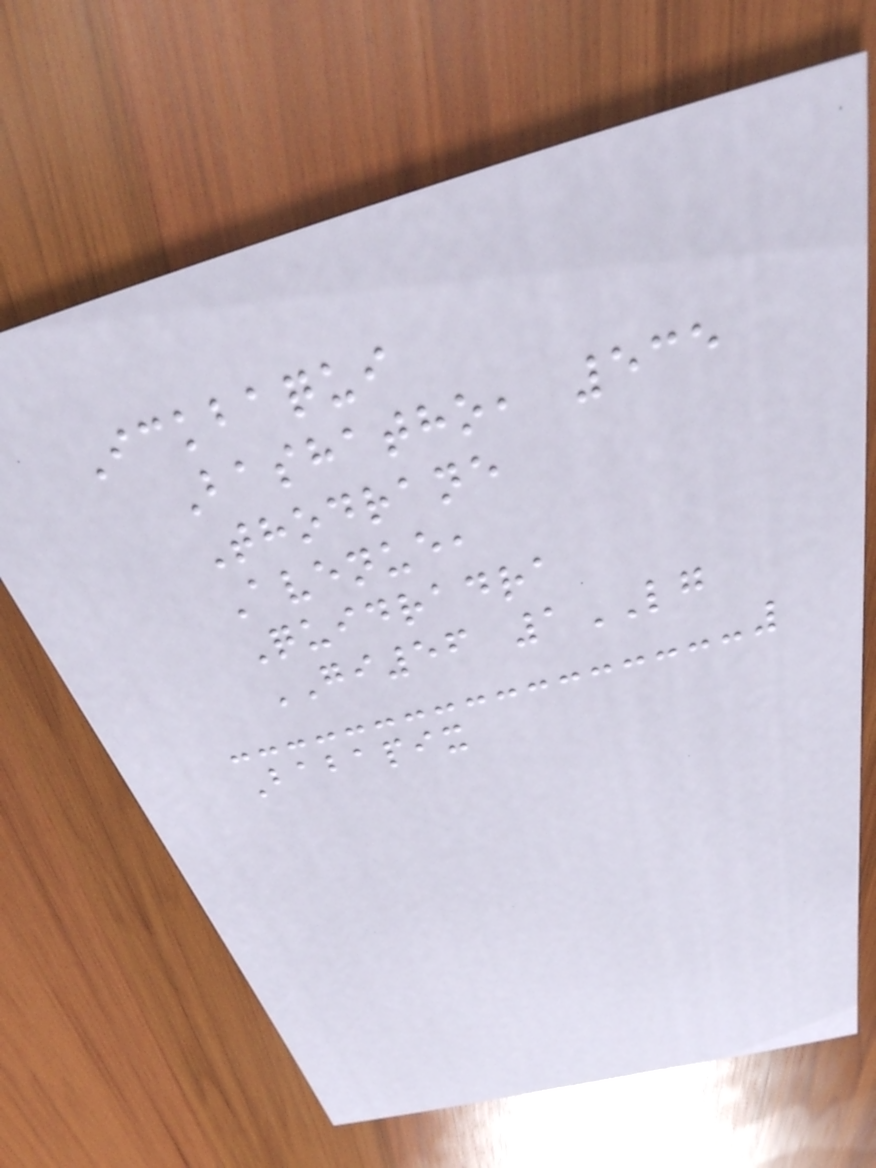Ickbaqui
Bashatho, 535
Thodrane
Avenue,
Quidradra
GI56 1LG
Babapix
